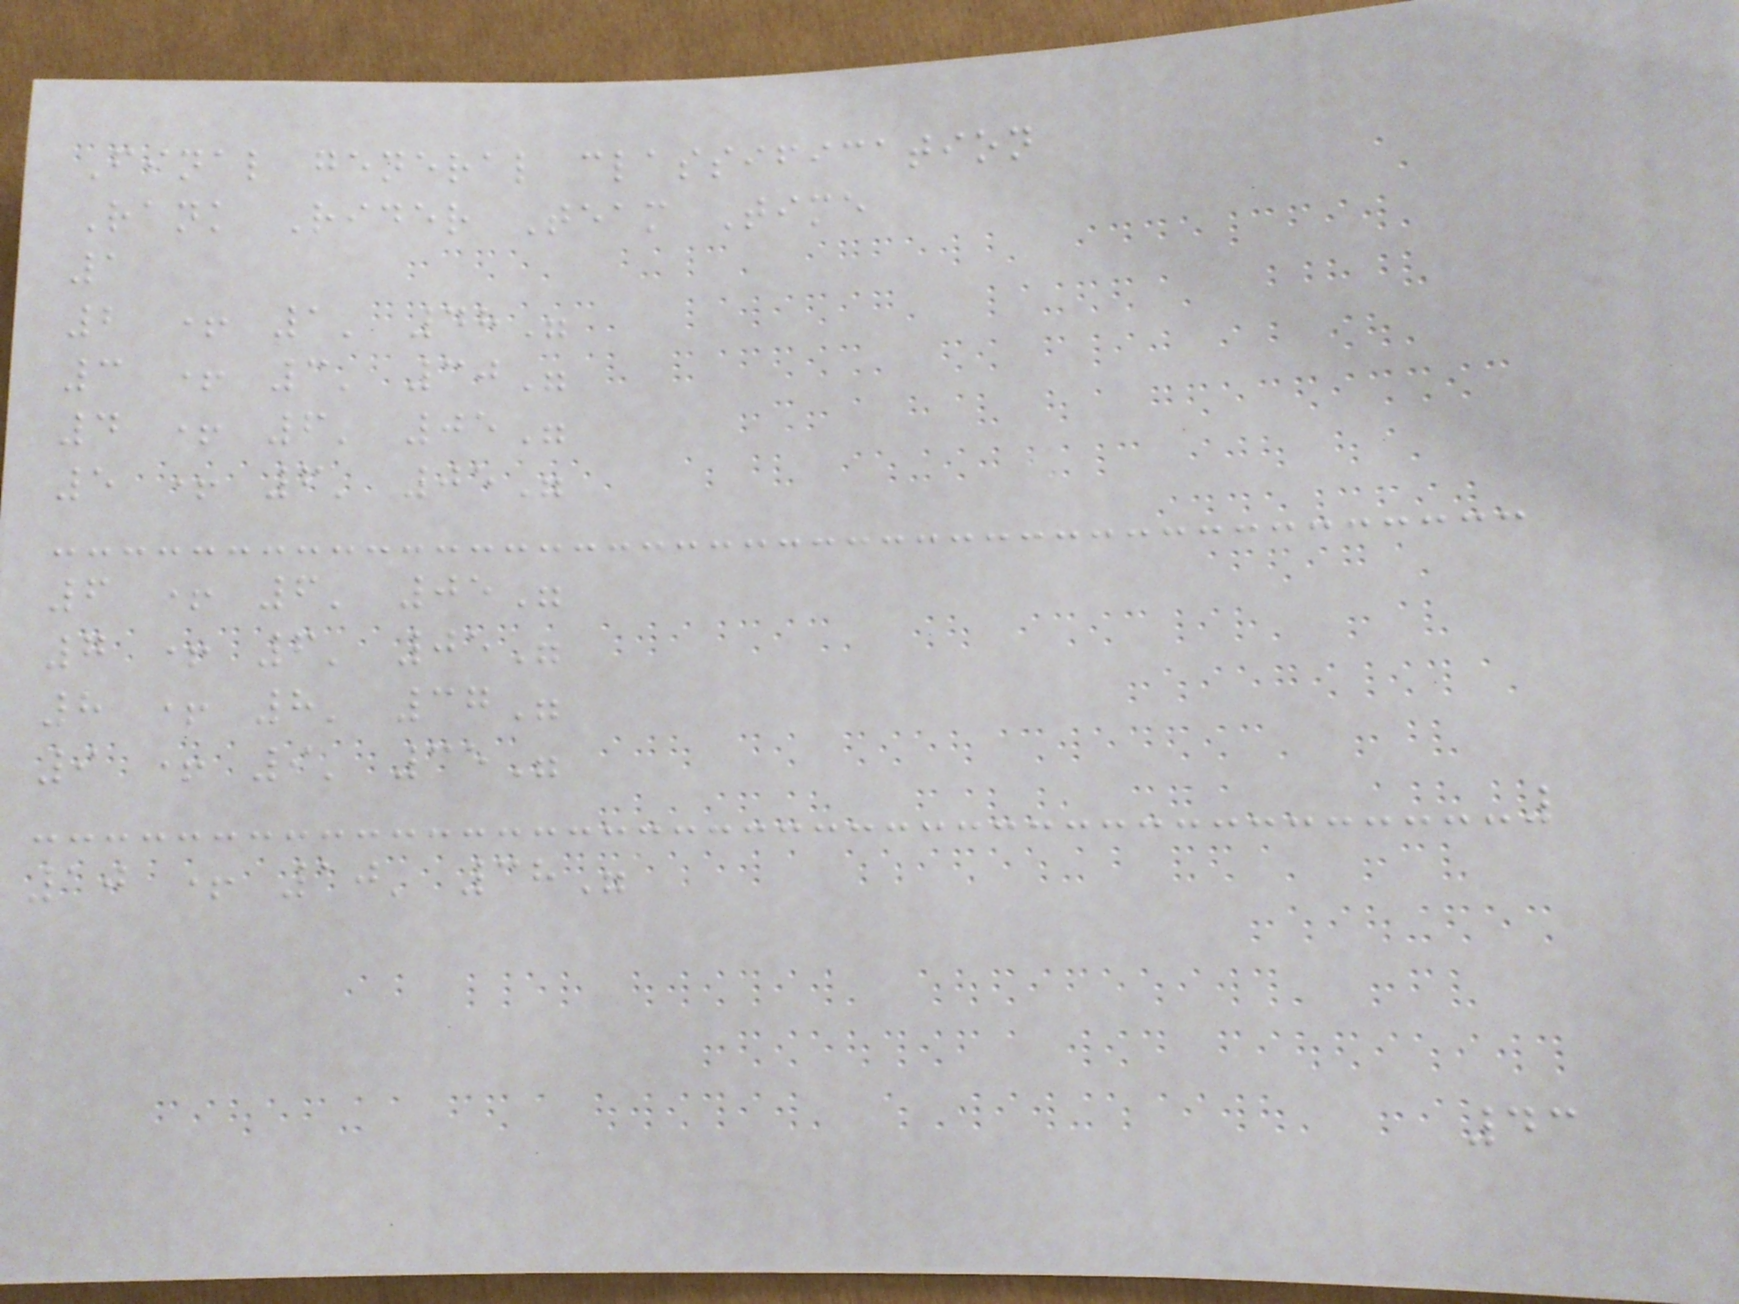Final general classification
Rank Rider Team Time
1
2 + 1' 48"
3 + 3' 30"
4 + 6' 05"
5 + 6' 05"
6 + 6' 05"
7 + 6' 05"
8 + 8' 37"
9 + 9' 35"
10 + 10' 38"
43
